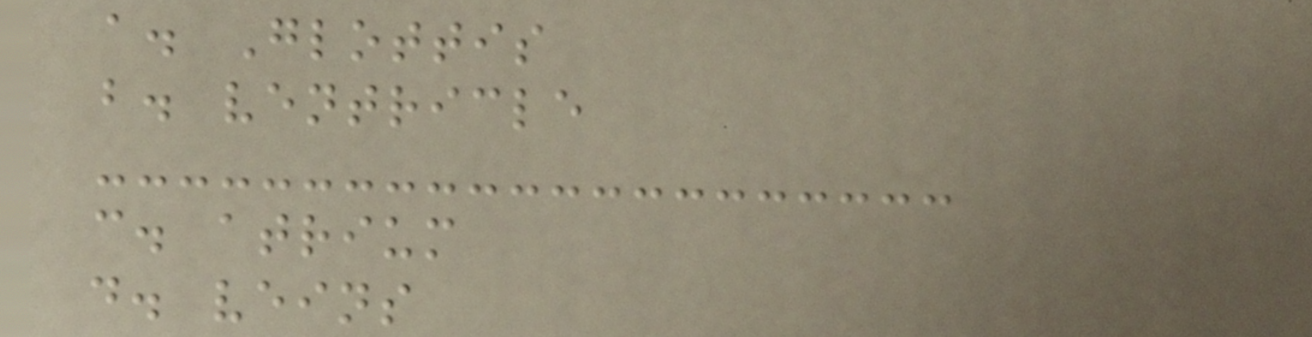a. Glottis
b. ventricle
c. atrium
d. veins
